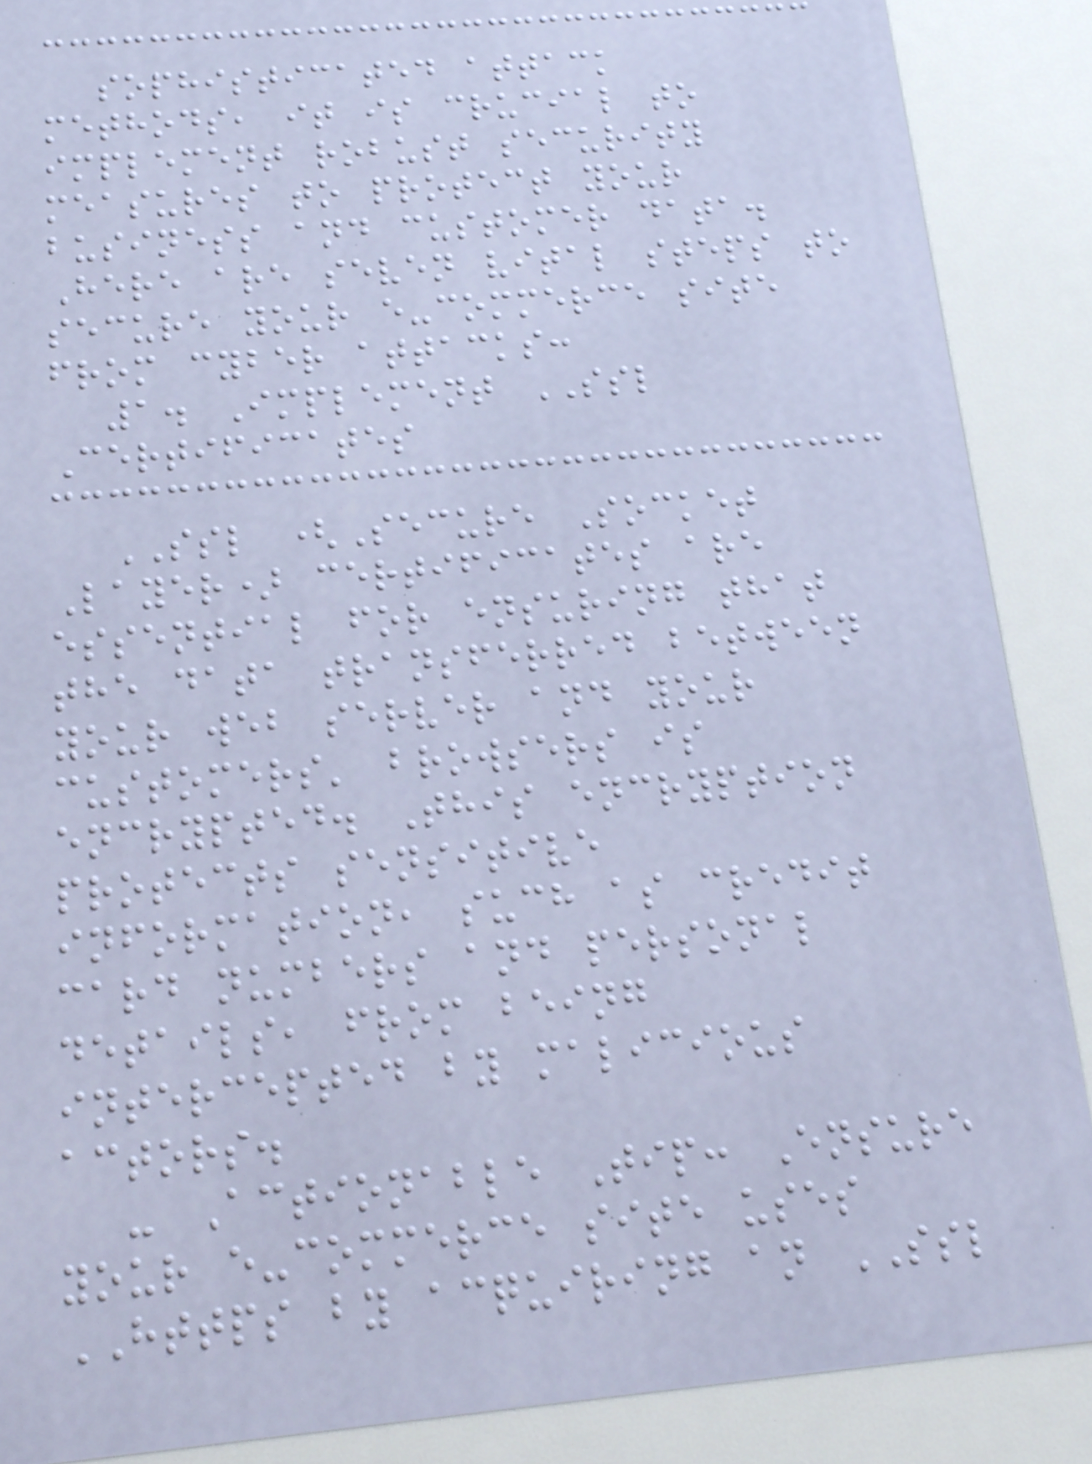sophisticated attack
methods, it is crucial to
implement robust security
measures to protect your
business and customer data.
Here are seven vital steps to
secure your e-commerce site
from cyber attacks:
1. Implement SSL
Certificates
SSL (Secure Socket
Layer) certificates are
essential for ensuring that
the data transferred between
your web server and your
customers' browsers is
encrypted. This encryption
protects sensitive
information, such as credit
card numbers and personal
details, from being
intercepted by malicious
actors.
- Actionable Tip: Ensure
your e-commerce site uses
HTTPS by acquiring an SSL
